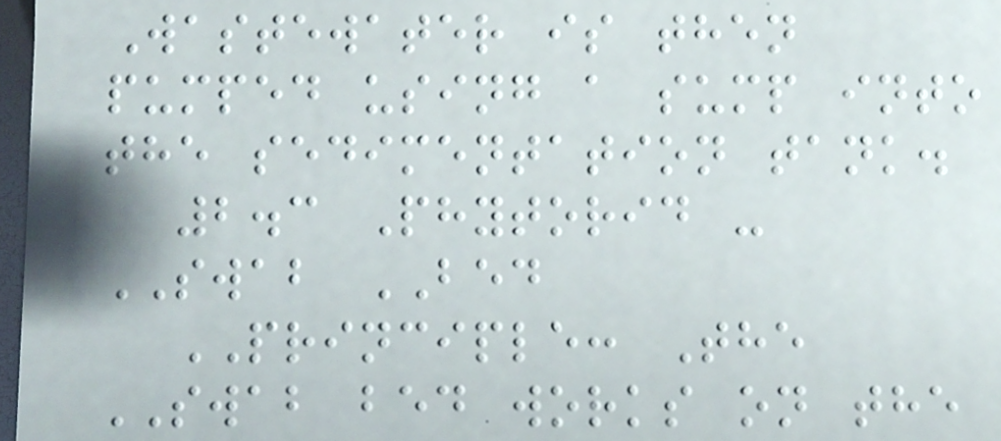Wastewater is then
pumped using a sump into
the sedimentation tank.
2.3 Phytorid -
SWAB BED
PRINCIPLE: The
SWAB bed works on the
